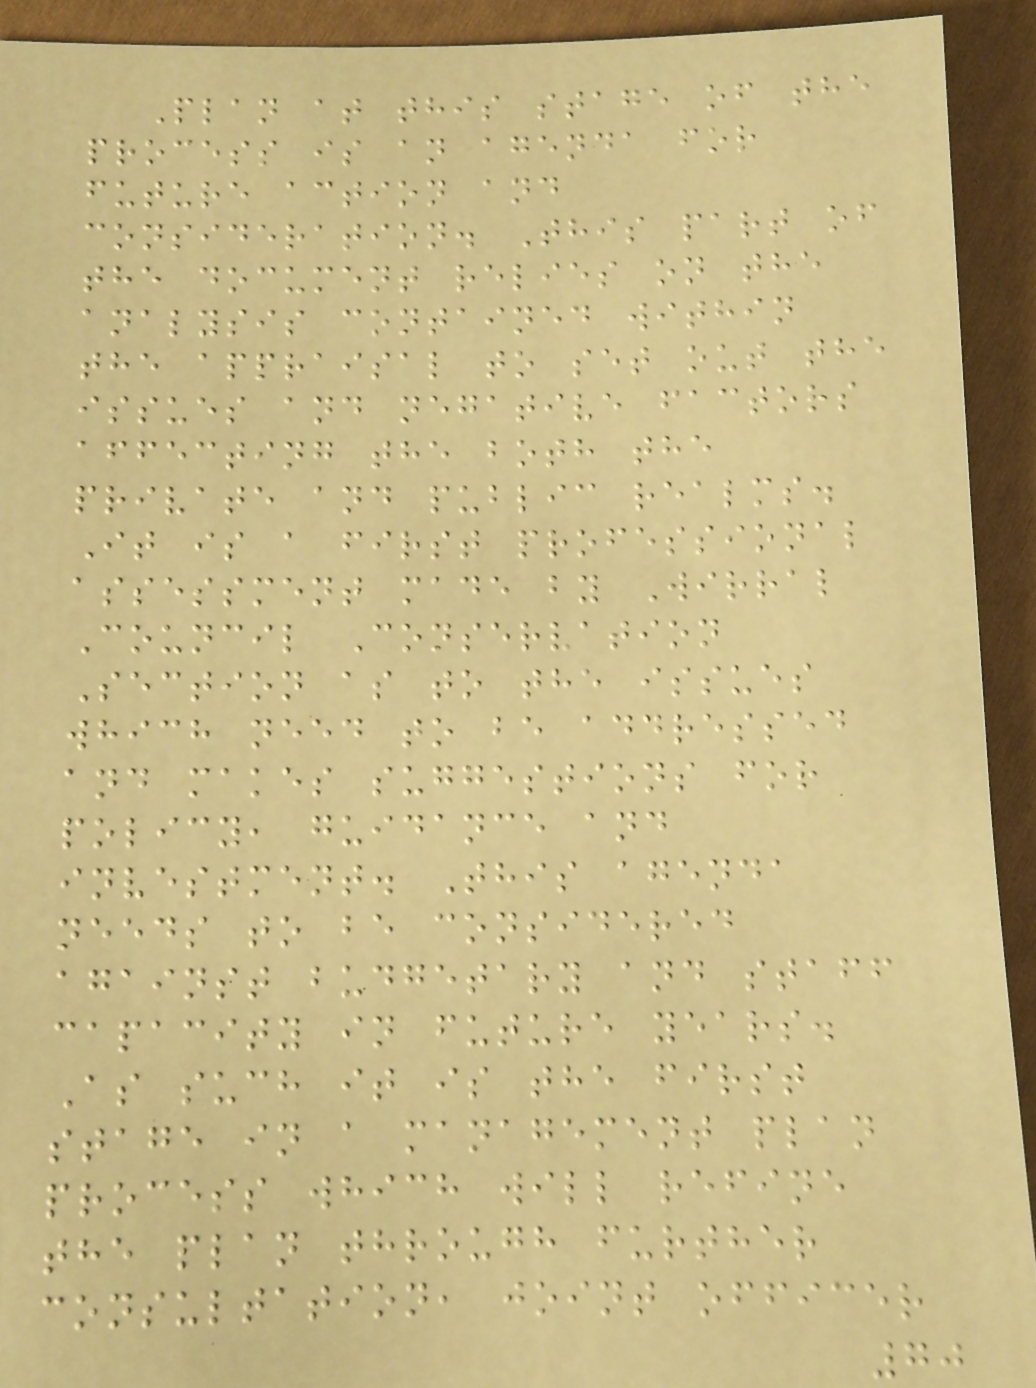Plan at this stage of the
process is an agenda for
future action and
consideration. This part of
the document relies on the
analysis contained within
the appraisal to set out the
issues and negative factors
affecting the both the
private and public realms.
It is a first professional
assessment made by Wirral
Council Conservation
Section as to the issues
which need to be addressed
and makes suggestions for
policy, guidance and
investment. This agenda
needs to be considered
against budgetary and staff
capacity in future years.
As such it is the first
stage in a management plan
process which will refine
the plan through further
consultation, joint officer
70
